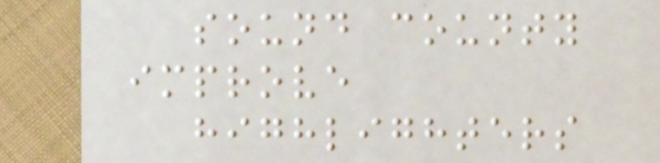sound county
improve
highlighters
